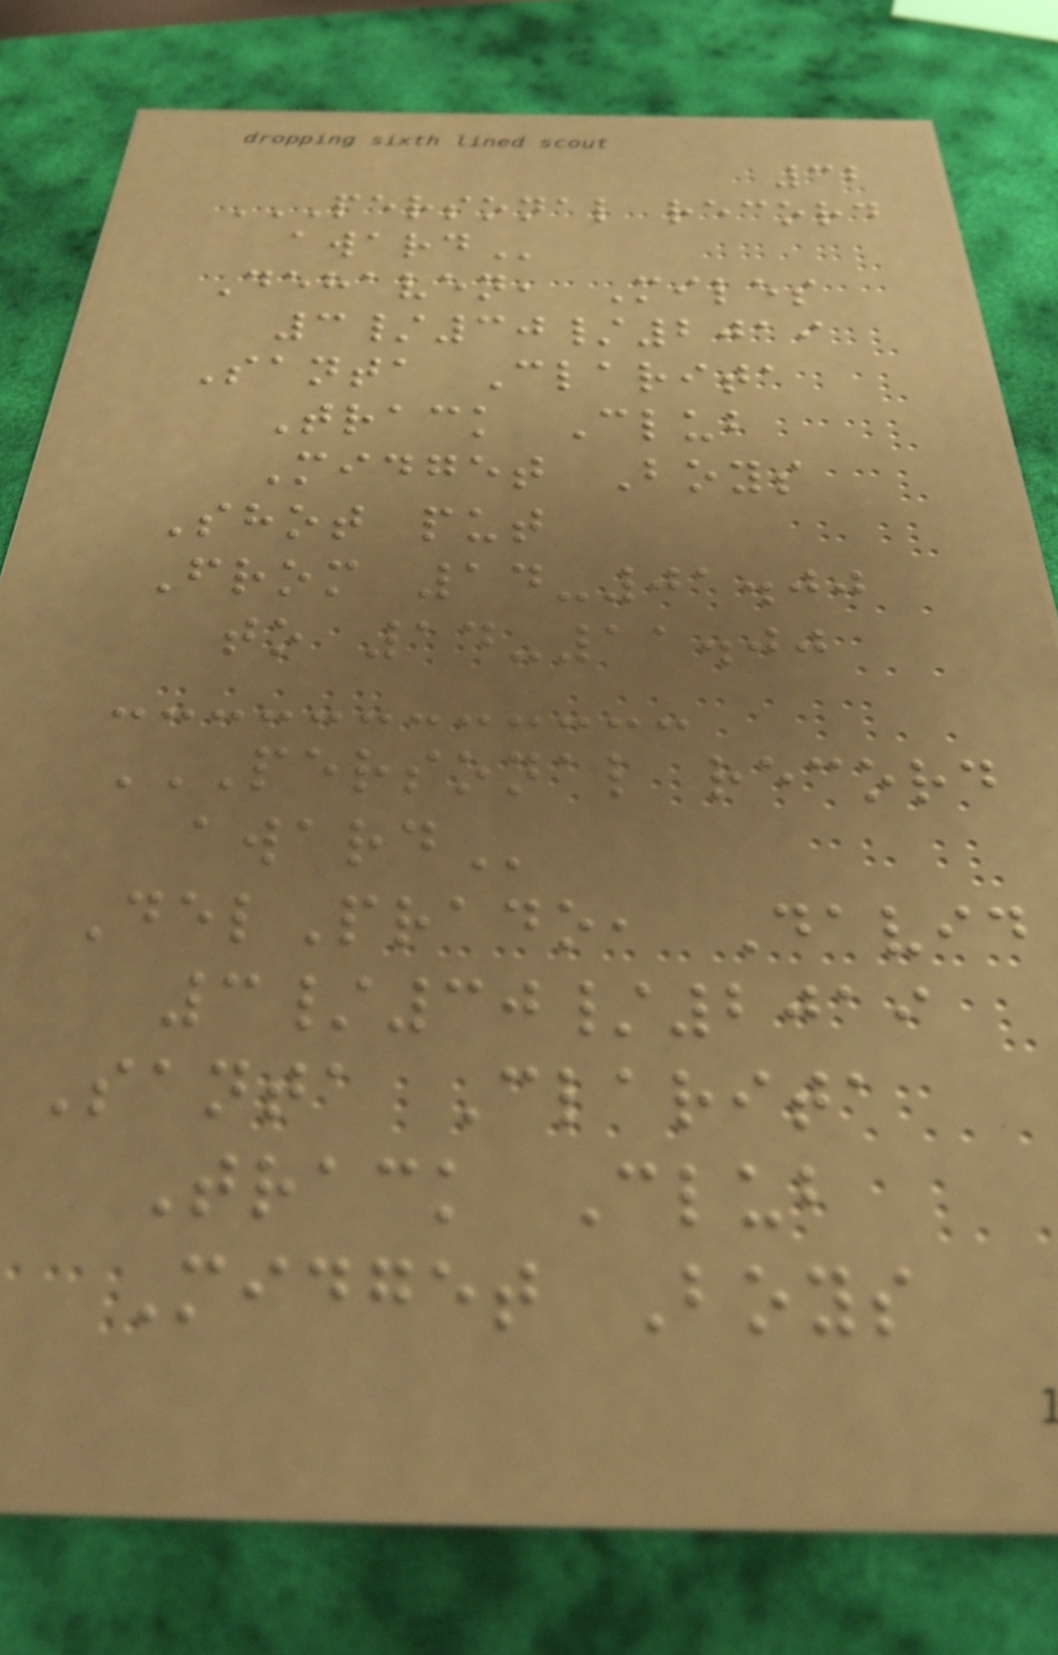32
PERSONAL RECORD
AWARD
Dehaven, Miles
3/30/2019
Santa Clarita
Track Club
Midget Boys
Shot put
From 14-01.00
to 14-11.00
PERSONAL RECORD
AWARD
DelPrado, David
3/30/2019
Santa Clarita
Track Club
Midget Boys
